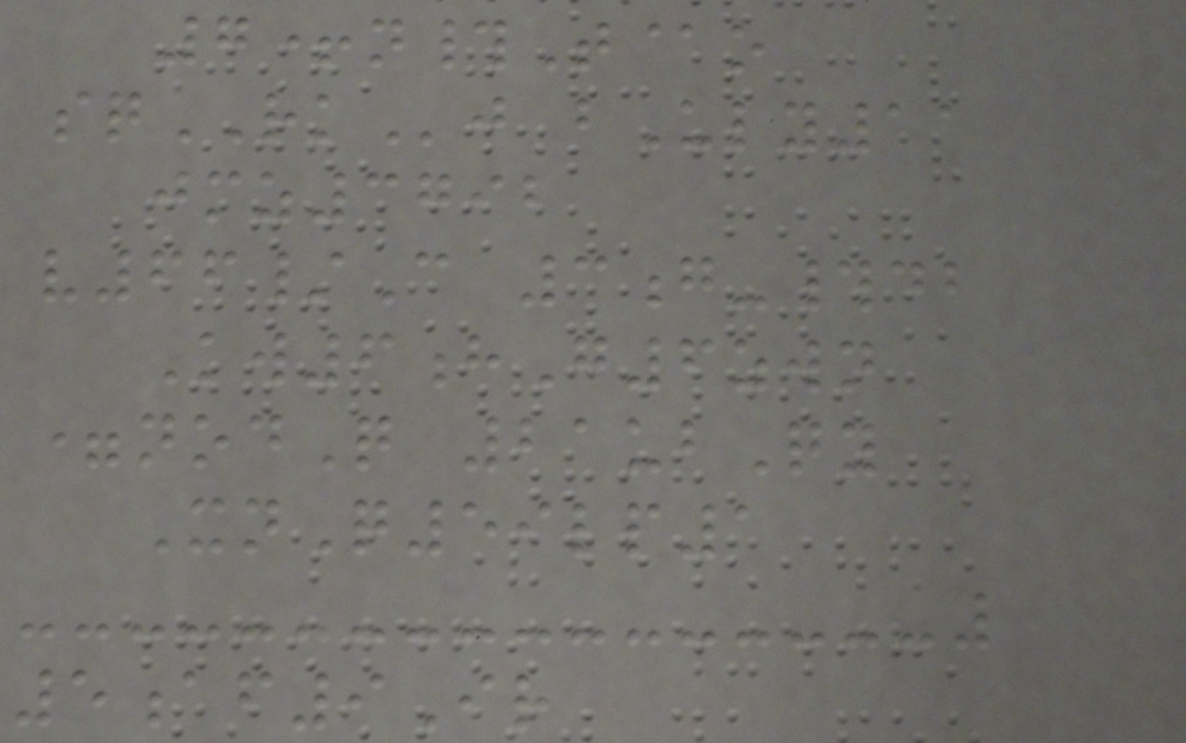7+n#T@o
sqRKj bUly11
jmz3792
v66/C 3g-#db
Kw6hG6zwn
=nodQ 21ubQy
XnQ59lp1
5af9Ir
